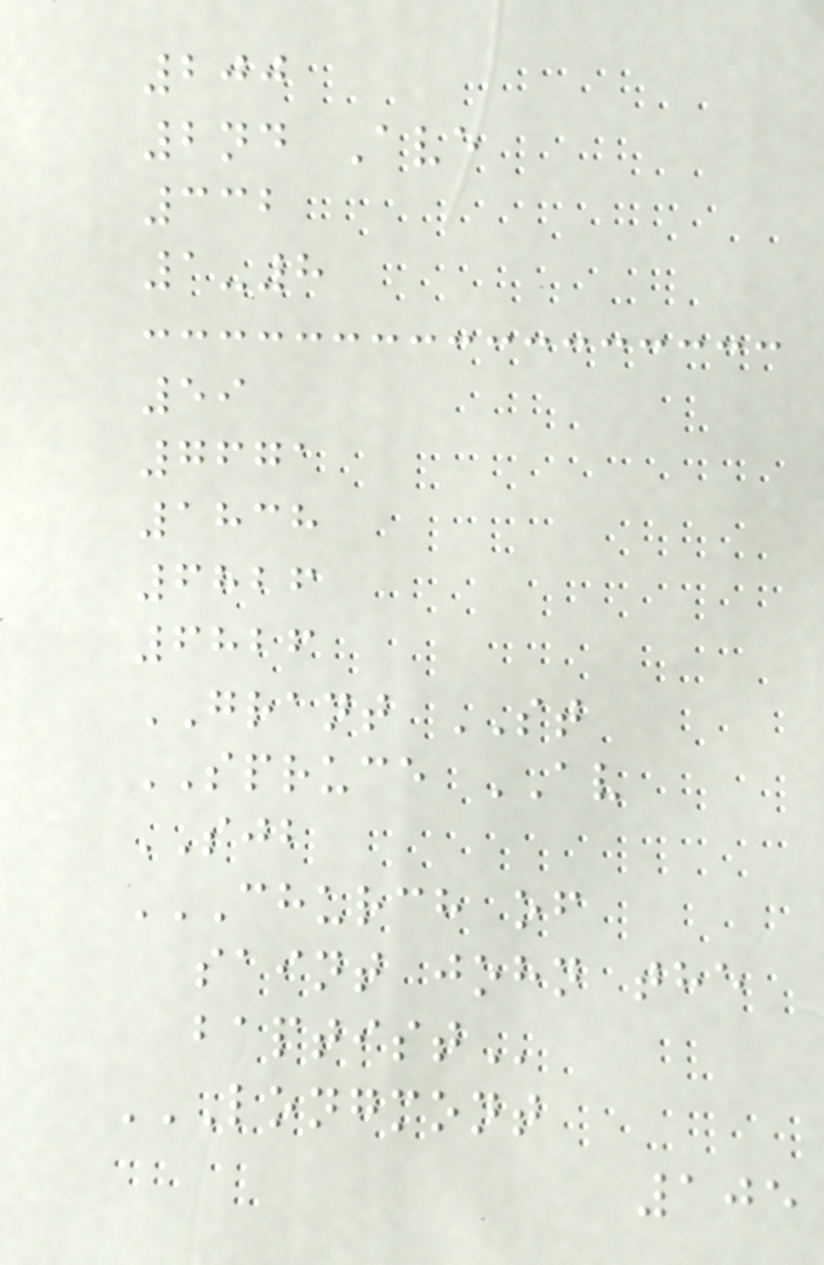200
2nd Ave
332
1-8
59
7671
1838
6826
6826
GRANT ST
SPRUCE AV
SJB
CHURCH OF
SAINT JOHN THE
BAPTIST
LONGMONT
105
